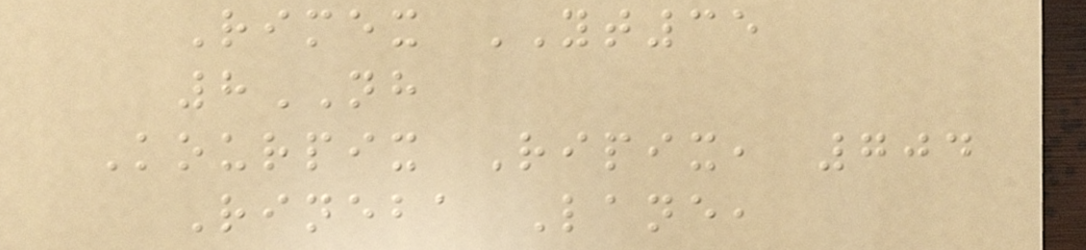Rimex YT35
8NH
Kourpix Ripix, 704
Rineba Lane,
